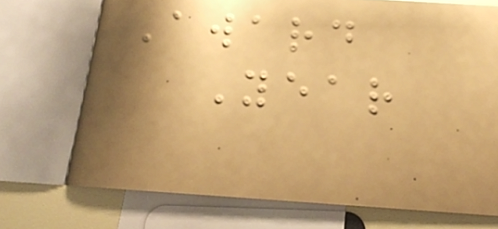Award
Year
